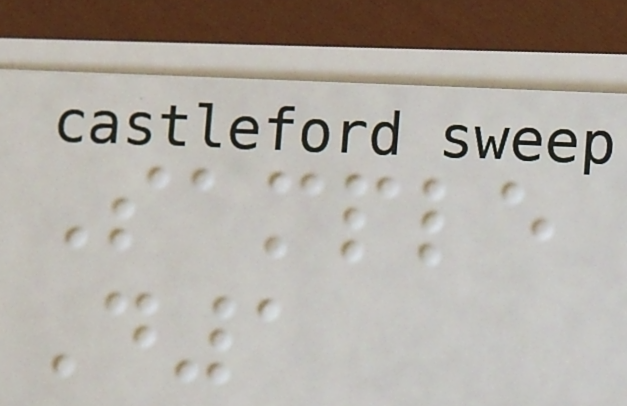Sample
D1
